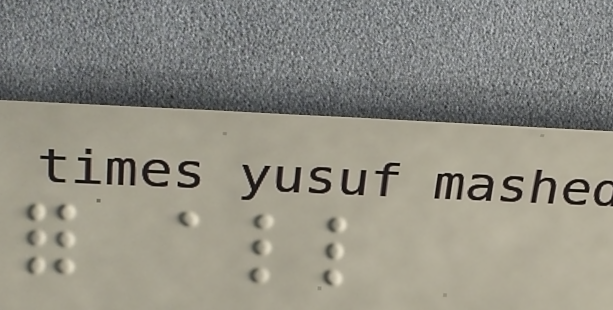for all
